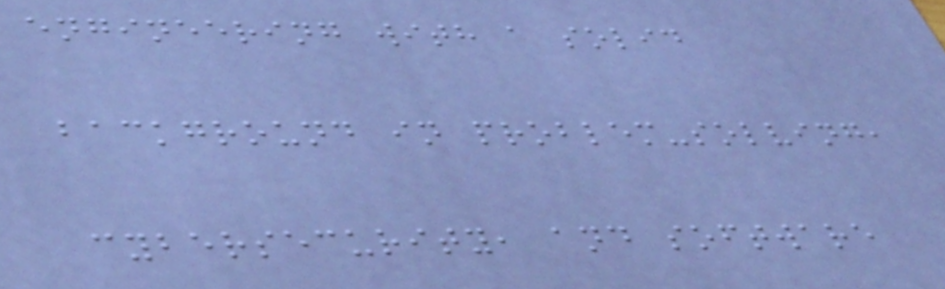engineering with a solid
background in problem-solving,
cybersecurity, and software
